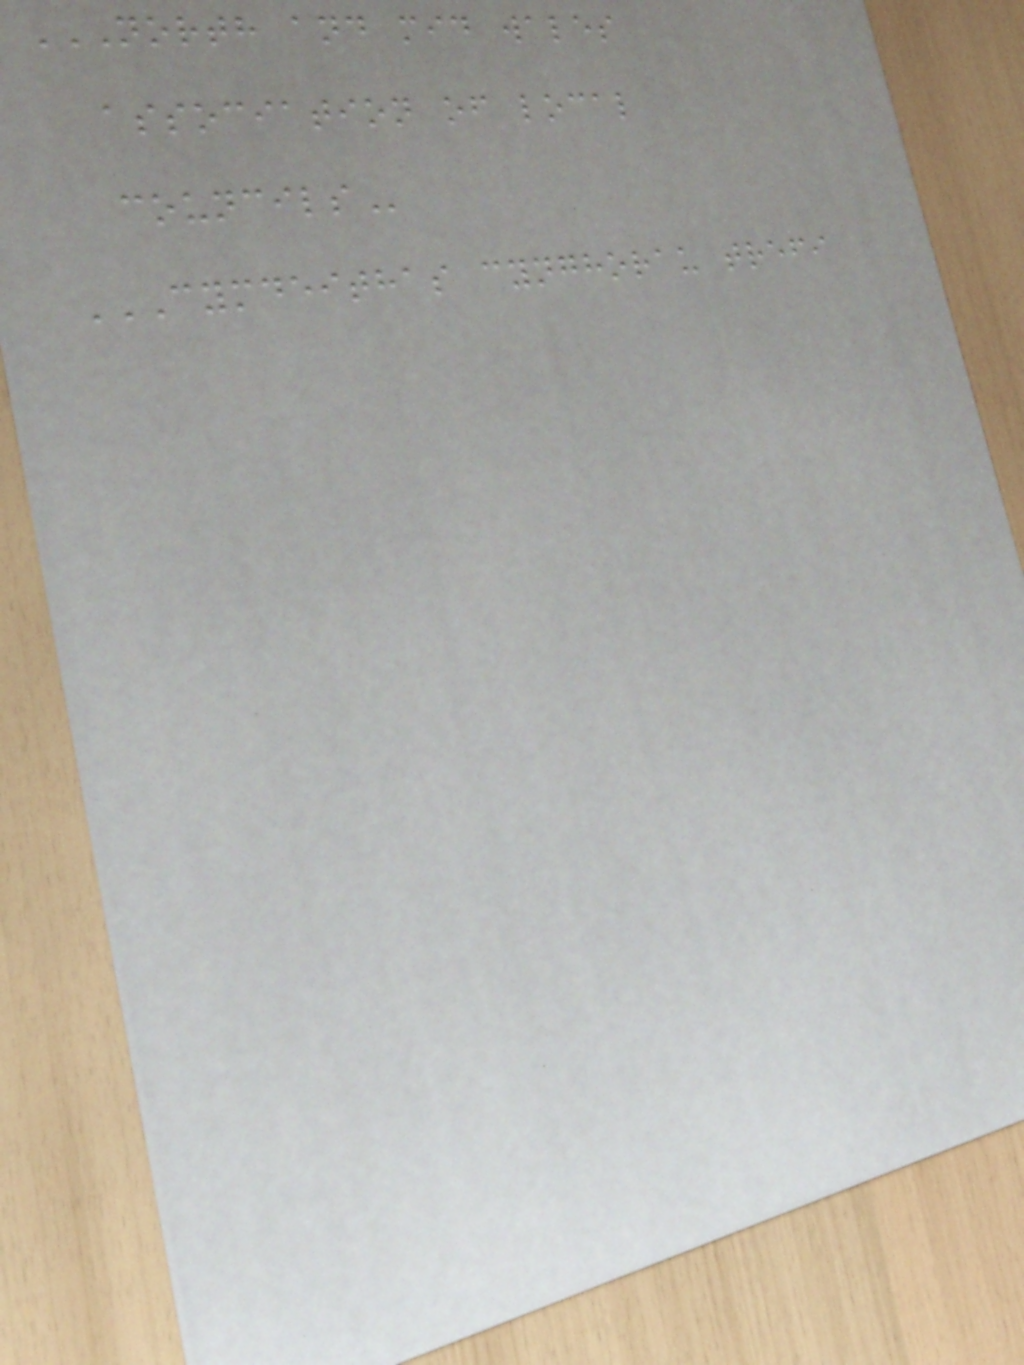NORTH AND MID WALES
ASSOCIATION OF LOCAL
COUNCILS
CYMDEITHAS CYNGHORAU TREFI
